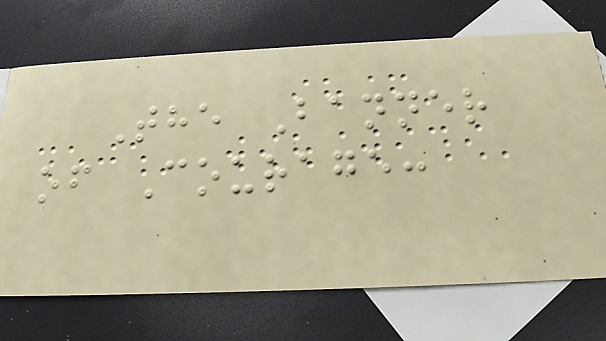The Banner
of Courage:
